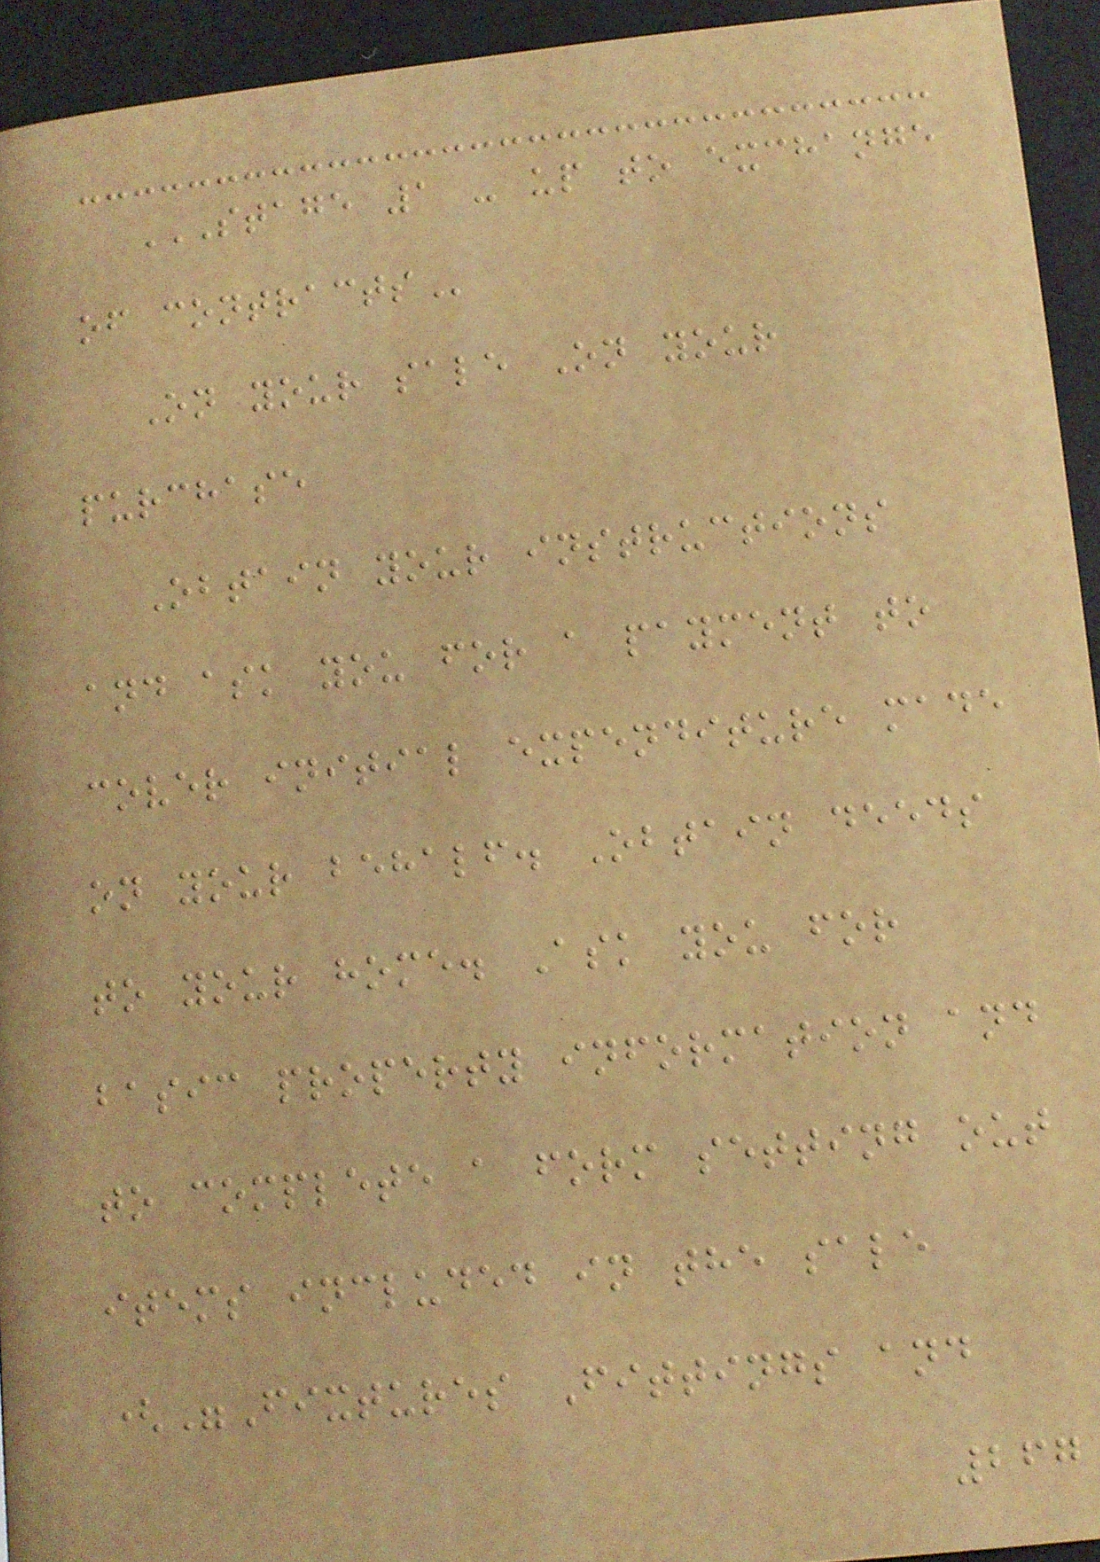STAGE 1 - UP TO EXCHANGE
OF CONTRACTS
On your sale On your
purchase
Obtain your instructions
and ask you for a payment to
cover initial expenditure made
on your behalf. Obtain deeds
to your home. Ask you for
basic property information and
to complete a form setting out
items included in the sale
("Fixtures Fittings and
267
